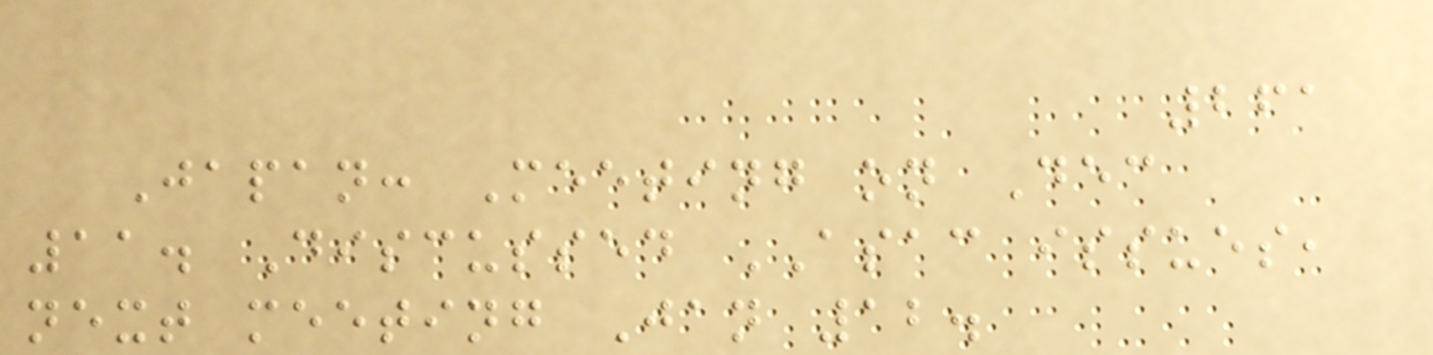261
Japan: Meeting on Dec
11. Discussed ASAC issues,
next meeting Jan 12.
